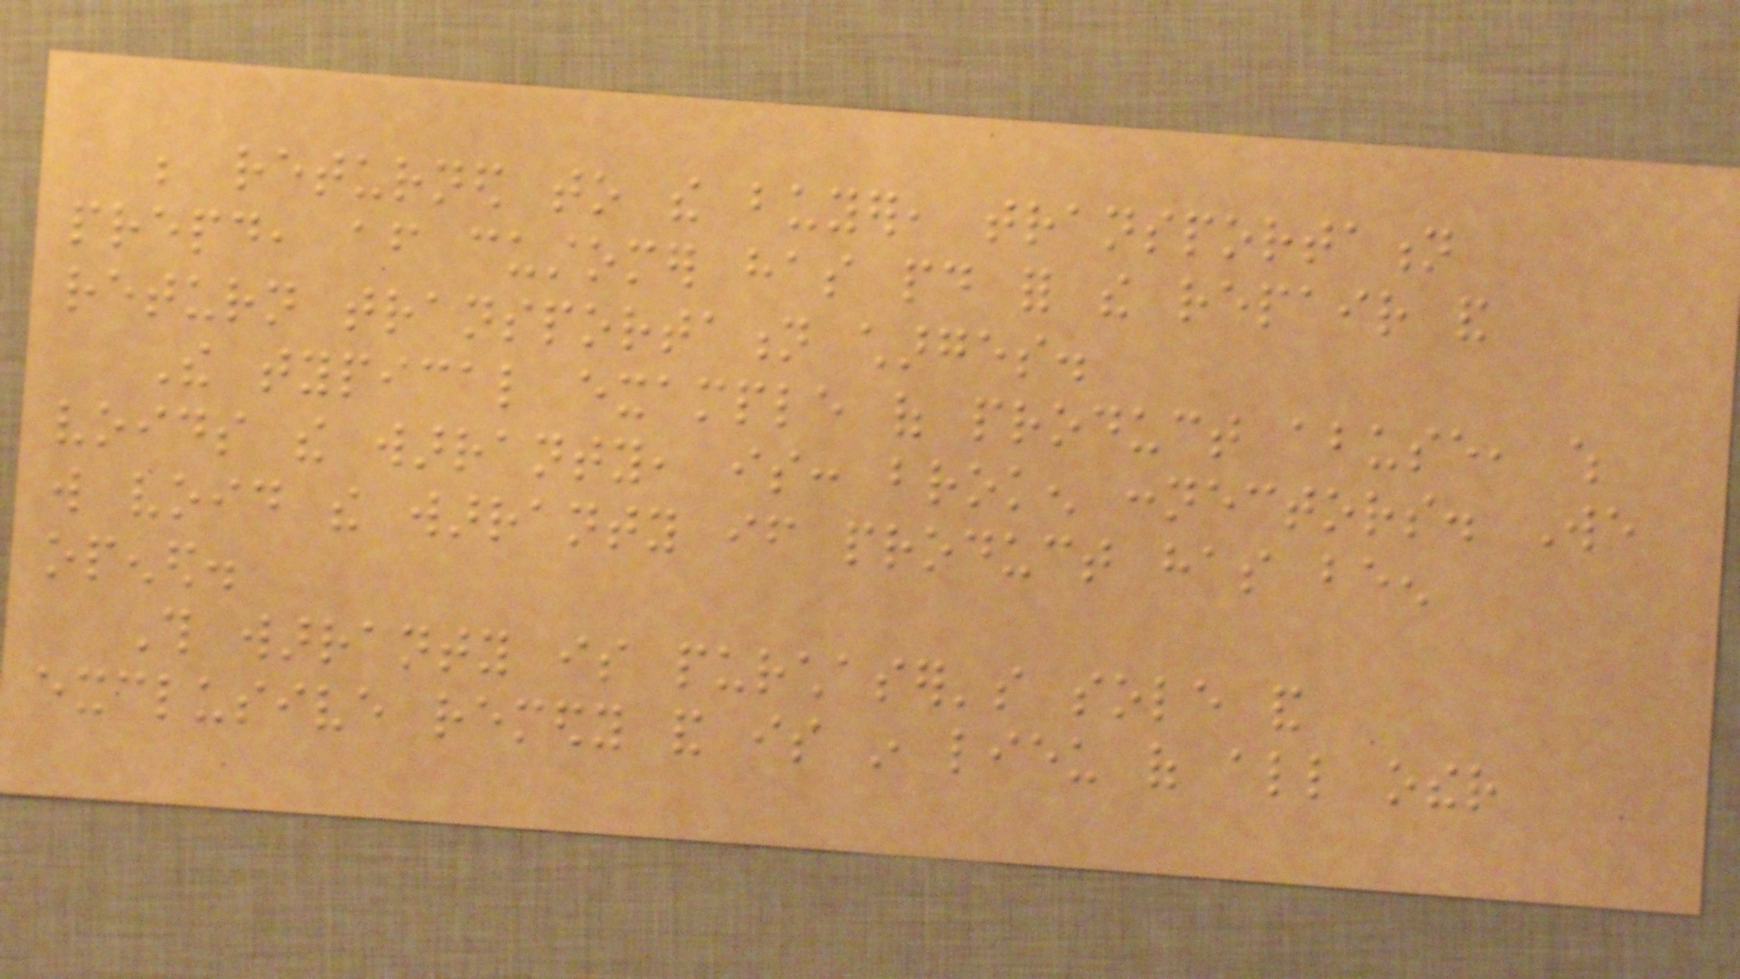be returned to the buyer, transportation
prepaid, after customer has paid for the repair and
return transportation charges.
The typical example of product abuse, which
voids the warranty, is: broken connectors. We
will void the warranty if product has been
opened.
This warranty is purchaser's sole and
exclusive remedy and is in lieu of all other
